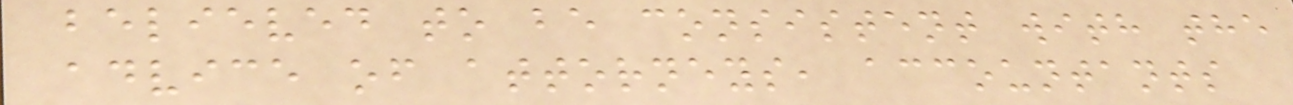believed to be consistent with the
advice of attorneys, accountants
